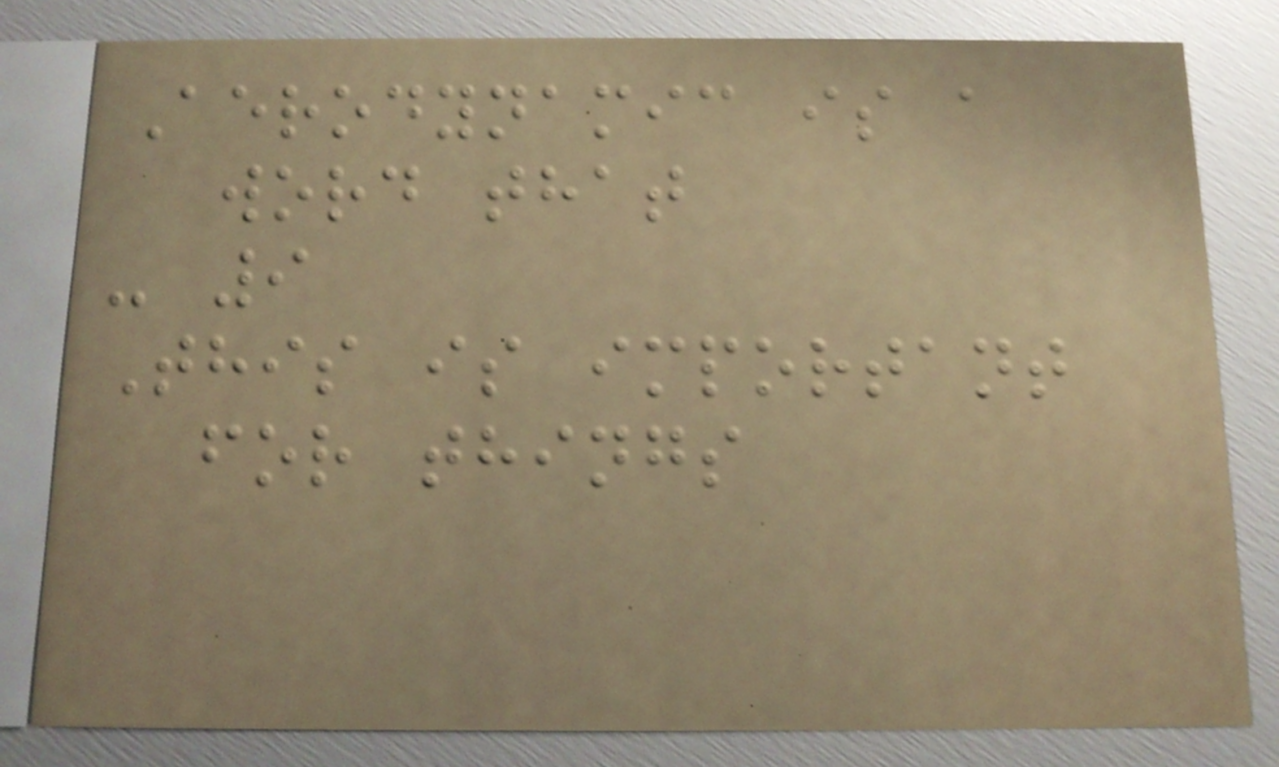Aerodynamic is a
word that
- 9
This is important
for things
